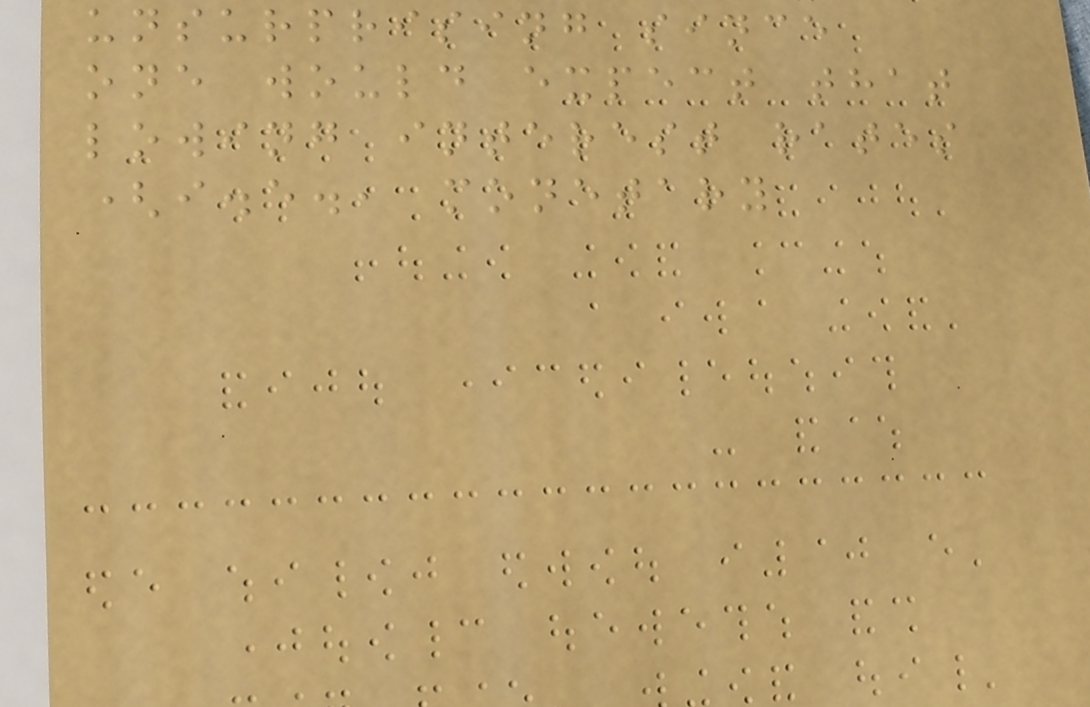unsurprising since
one would expect that
lowing interest rates
(i.e., monetary
